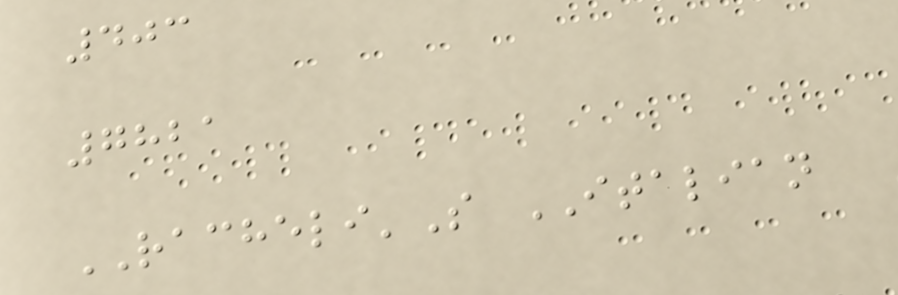403
7821
RACHELI'S ITALIAN
